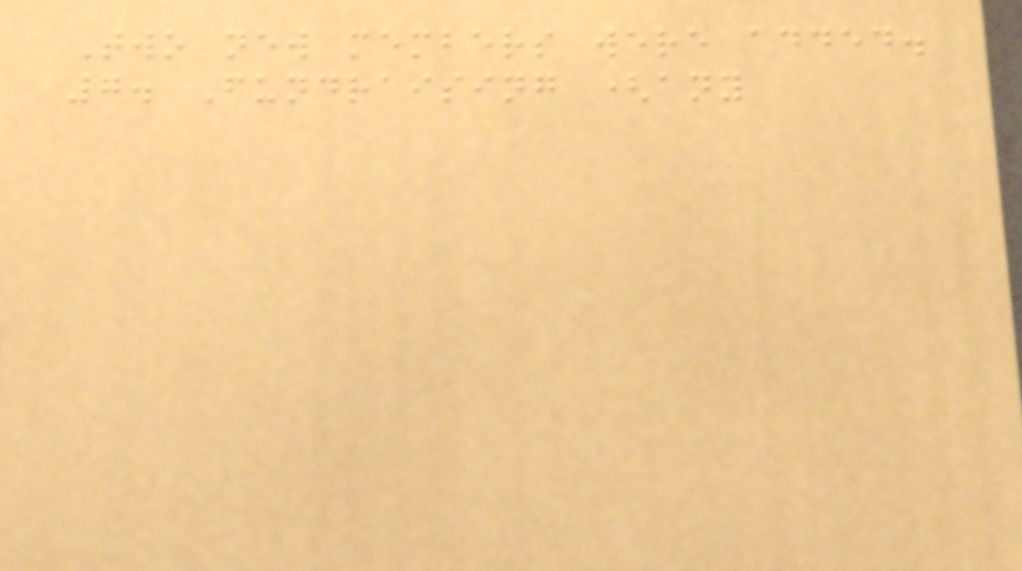Two new members were added.
7. Fundraising (any
